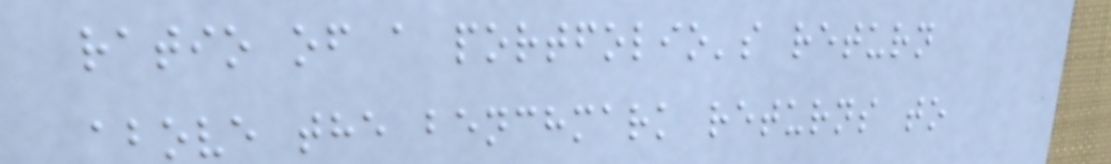ratio of a portfolio's return
above the benchmark returns to
